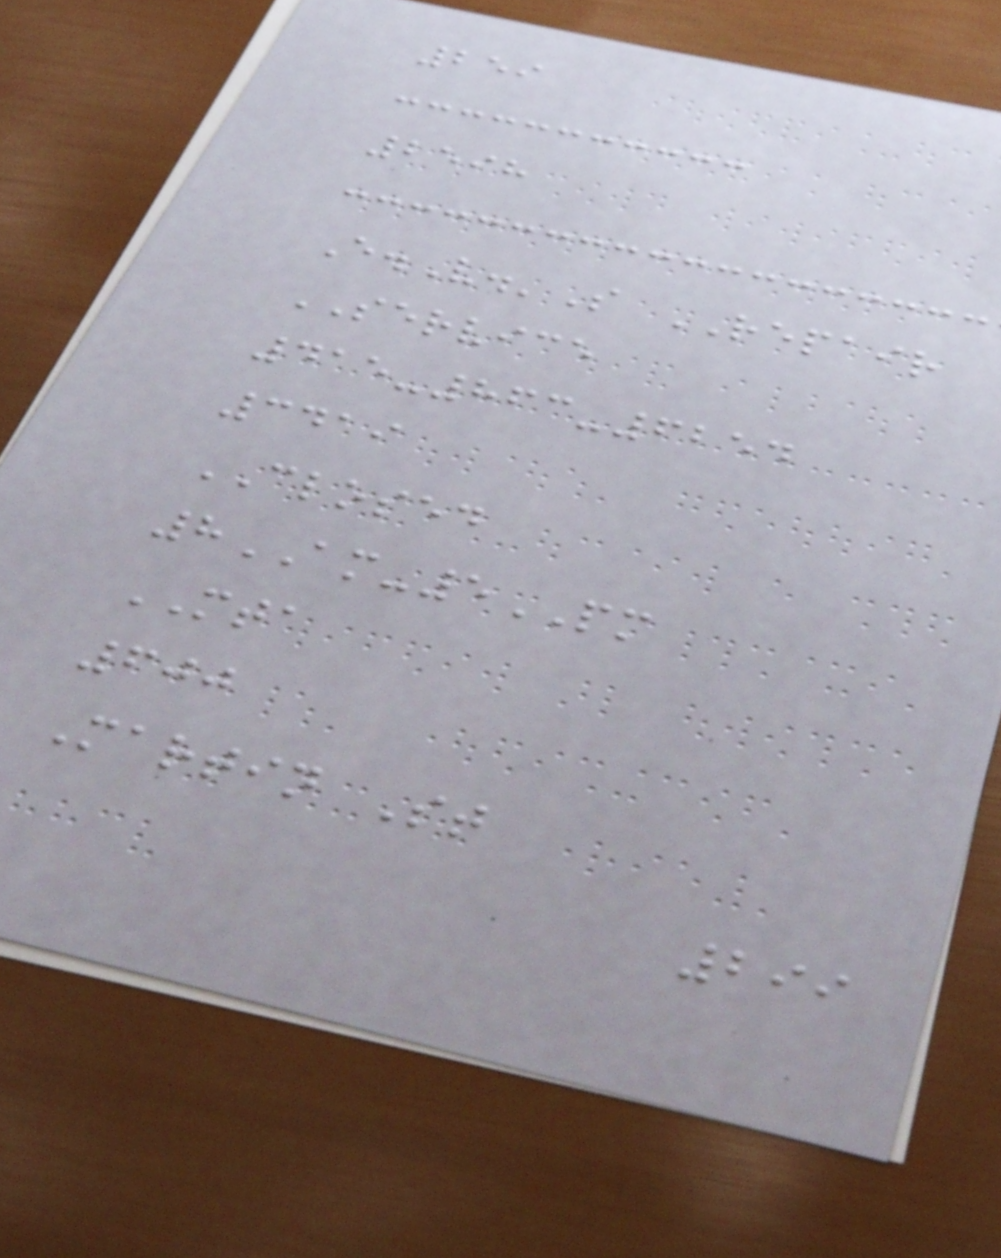259
2598
E.V.'S REPAIR
SERVICE
415-863-6254
3419
CLOSED
8AM-5PM
MTA
600
Martin St
299
